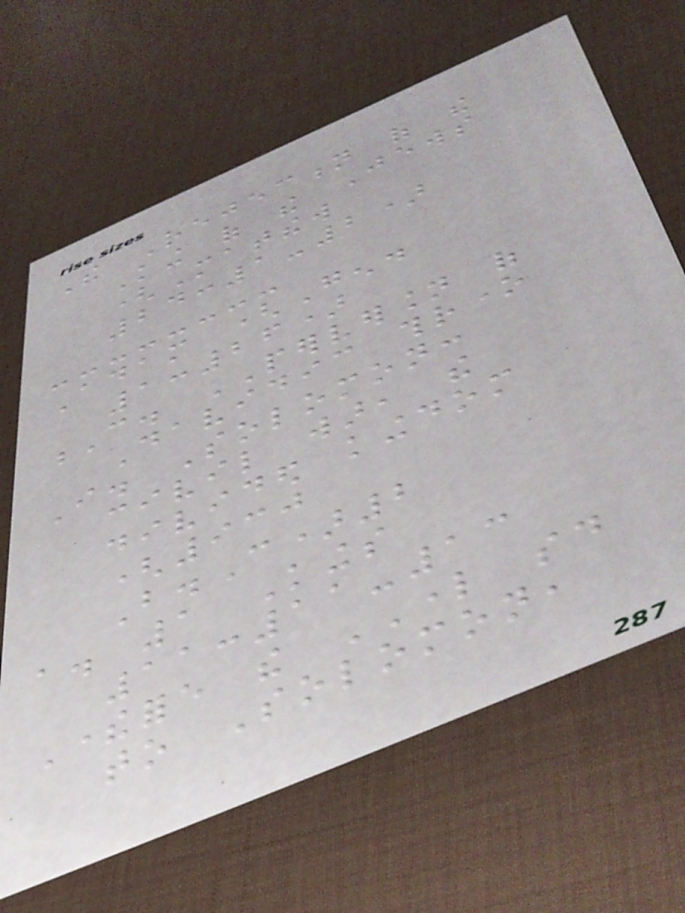The Rejection of the
King of the Jews
(Matthew
24:1-2)
Adam (Gen.
1:26)
C. PERVERSION of
Davidic throne
I. Solomon:
civil war, the
divided kingdom
(930
B.C)2
a. 1 Kings
11:11-13
Therefore the LORD said
to Solomon,
